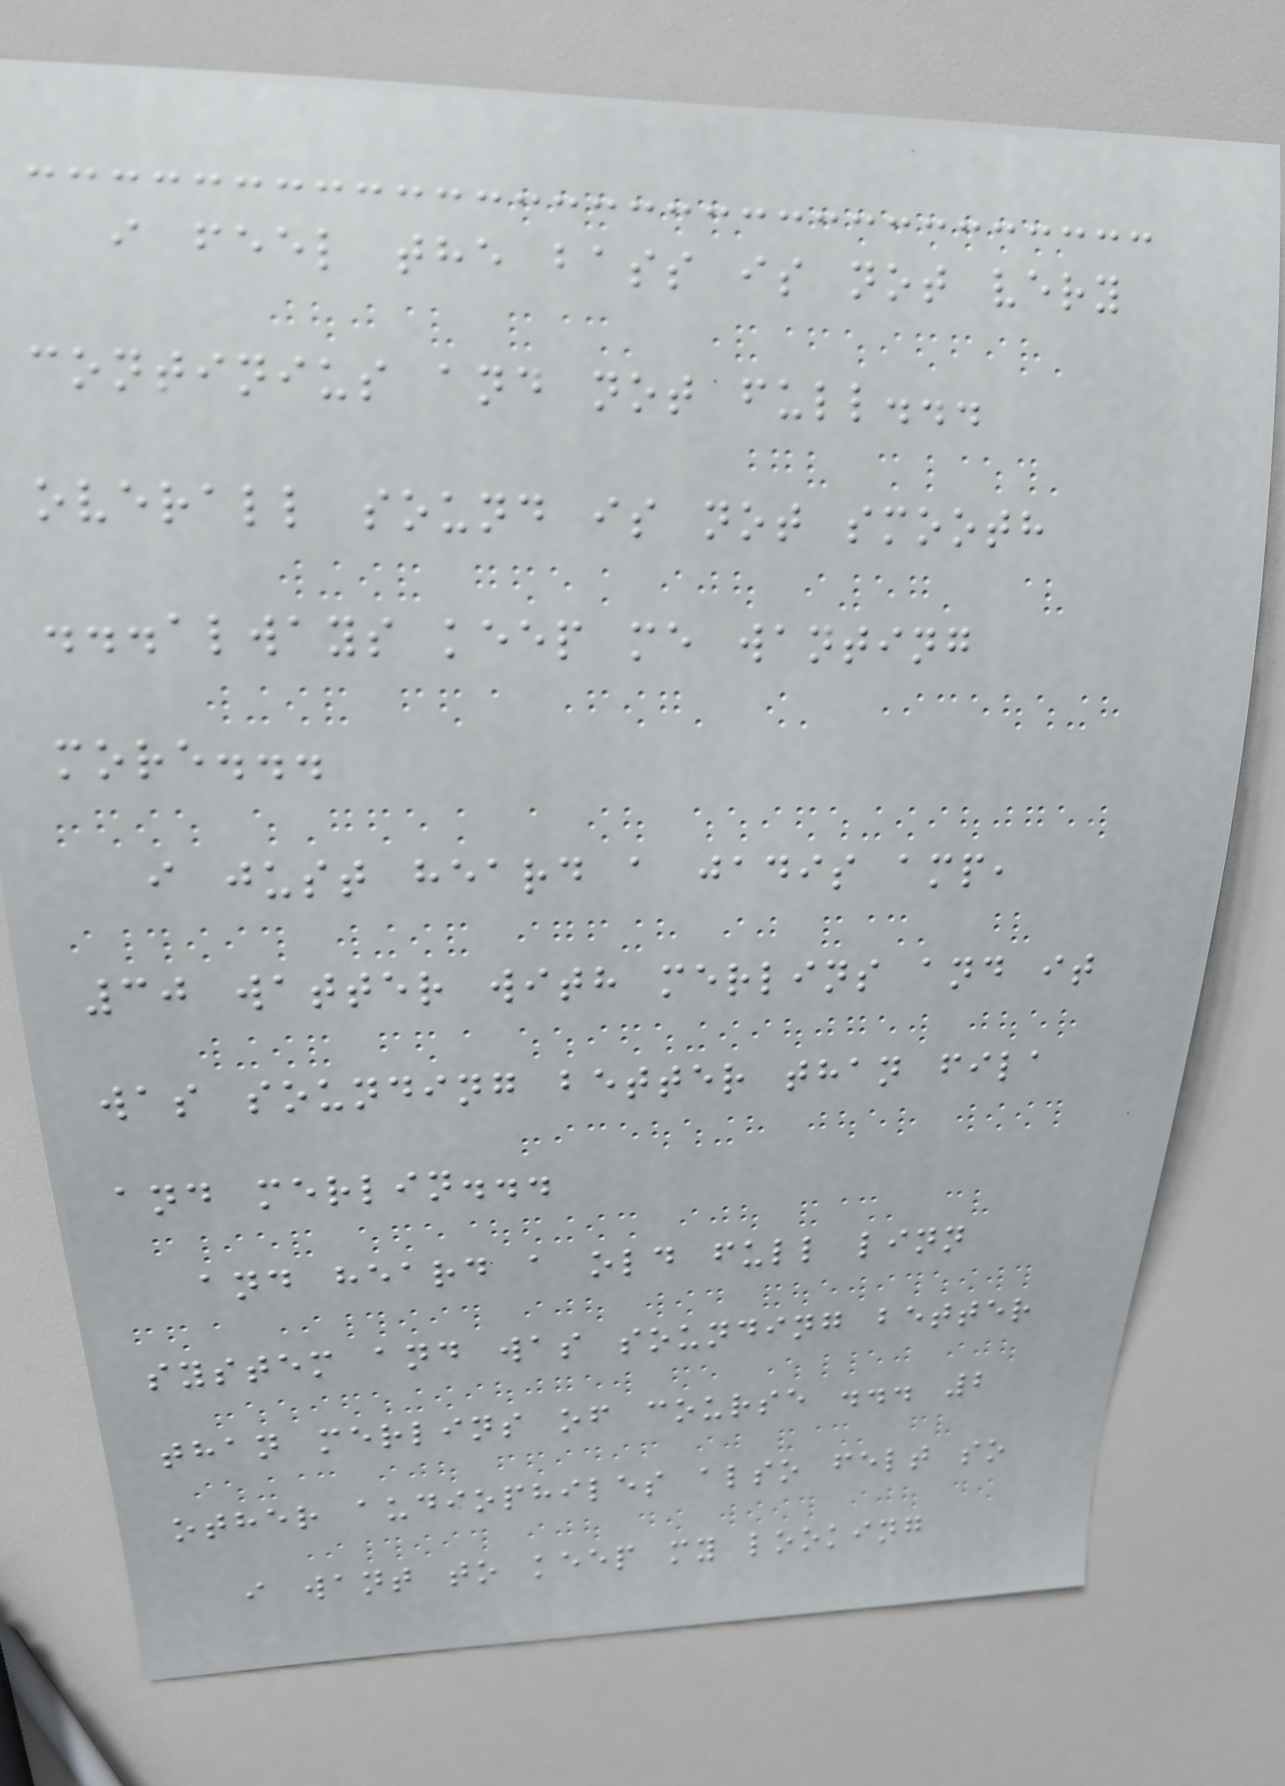i feel the bass is not very
continius and not full...
overall sound is not smooth
...always keep me wanting
more...
i just heard a jadis amp,
30 watter with merlins and it
was sounding better than fila
and merlin...
and heard a old full linn
system and was sounding better
than merlins of course ... 2
other audiophiles also felt so
i want to keep my looking
